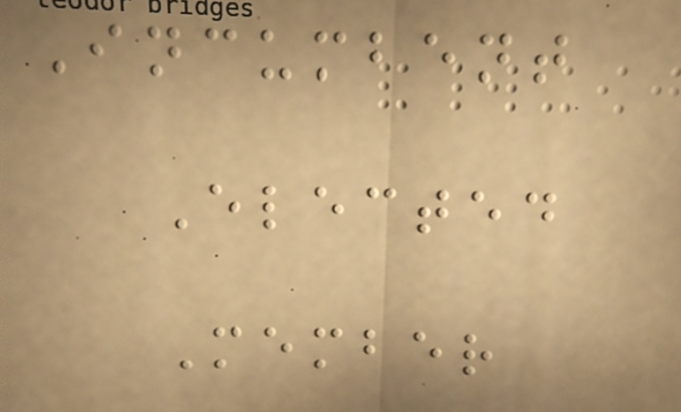Incumbent
Elected
Member
